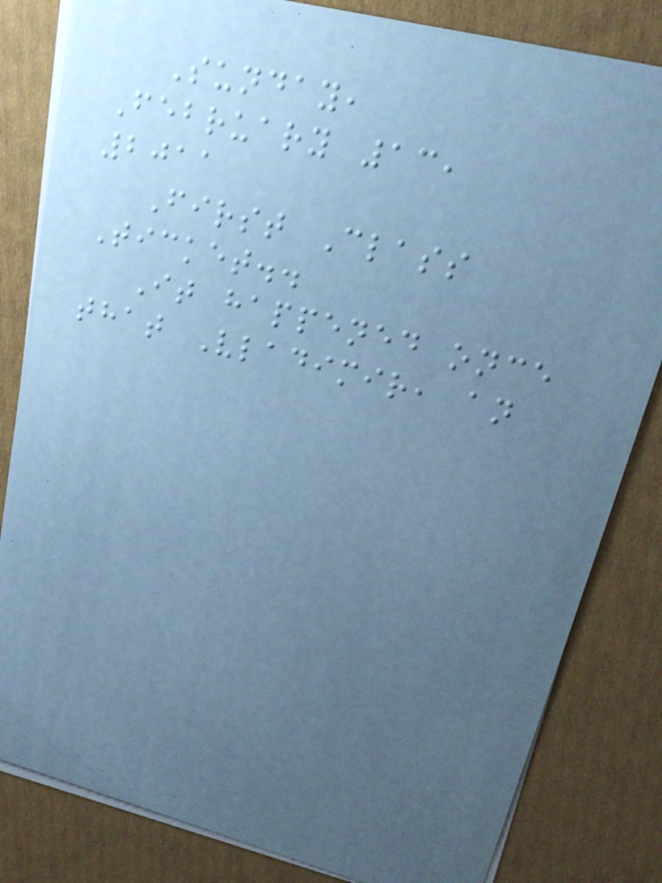Sunday,
February 13,
2011
First Class
Ticket..
It happened once
that Vladimir, an
